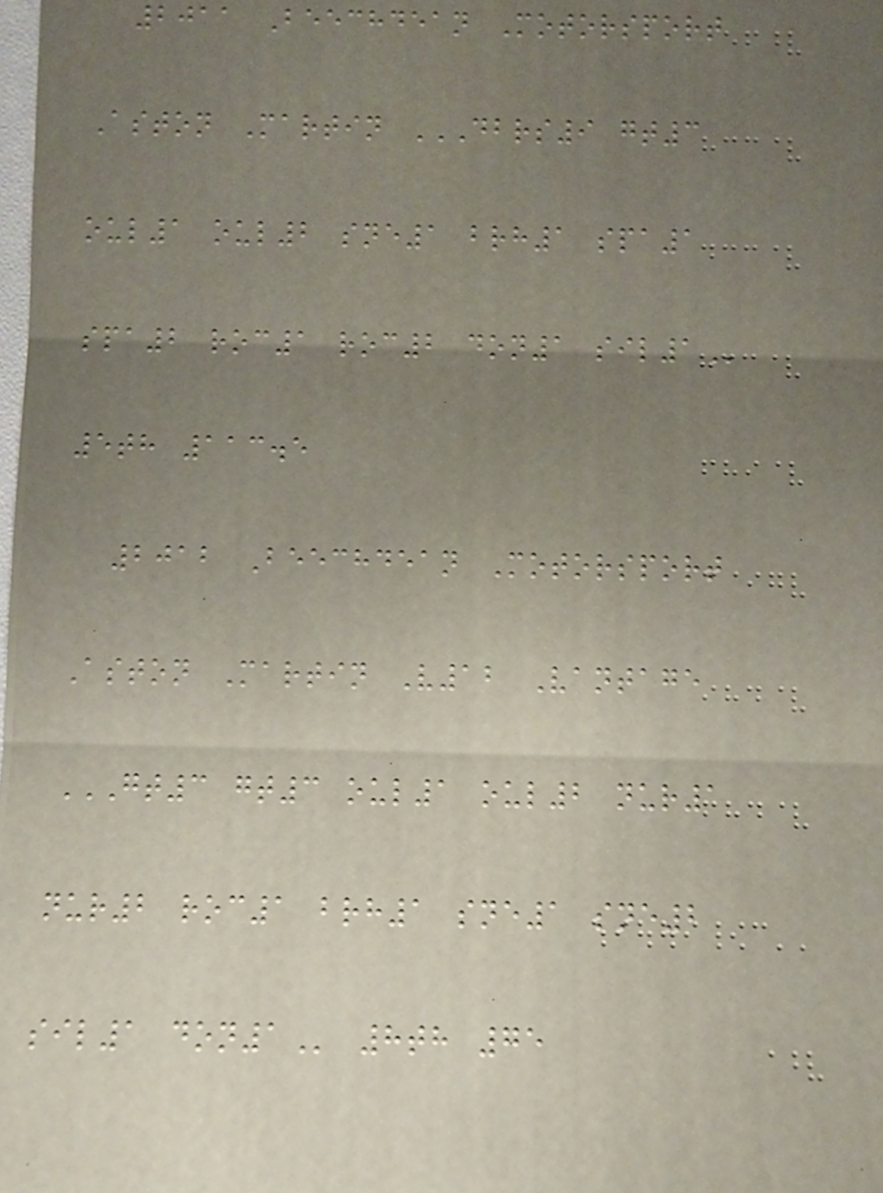2011 Beechdean Motorsport
Aston Martin DBRS9 GT3
OUL1 OUL2 SNE1 BRH1 SPA1
SPA2 ROC1 ROC2 DON1 SIL1
5th 113.5
2012 Beechdean Motorsport
Aston Martin V12 Vantage
GT3 GT3 OUL1 OUL2 NUR1
NUR2 ROC1 BRH1 SNE1 SNE2
SIL1 DON1 8th 75
